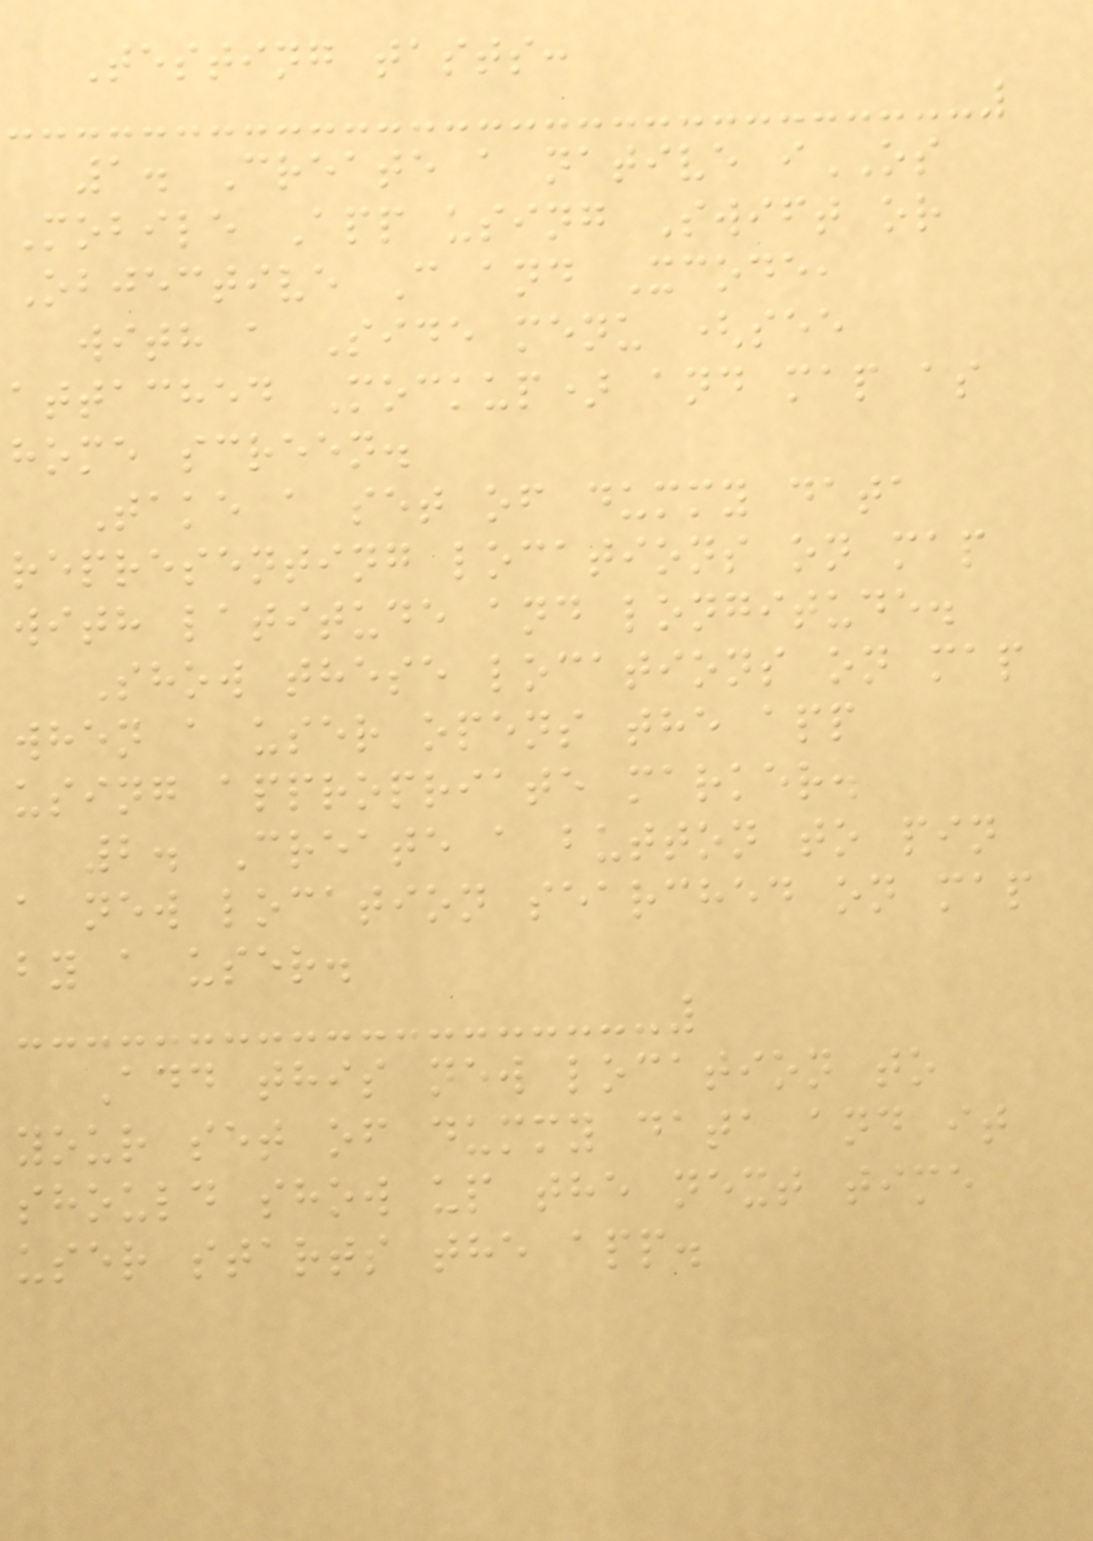Testing tasts:
1. Create a native iOS
Mobile App using Swift or
Objective C and Xcode,
with a Side menu (see
attached Mockup) and map as
home screen.
Take a set of dummy data
representing locations on map
with latitude and longitude.
Show these locations on map
when a user opens the app
using appropriate marker.
2. Create a button to pin
a new location searched on map
by a user.
Add this new location to
your set of dummy data and it
should show up the next time
user starts the app.
